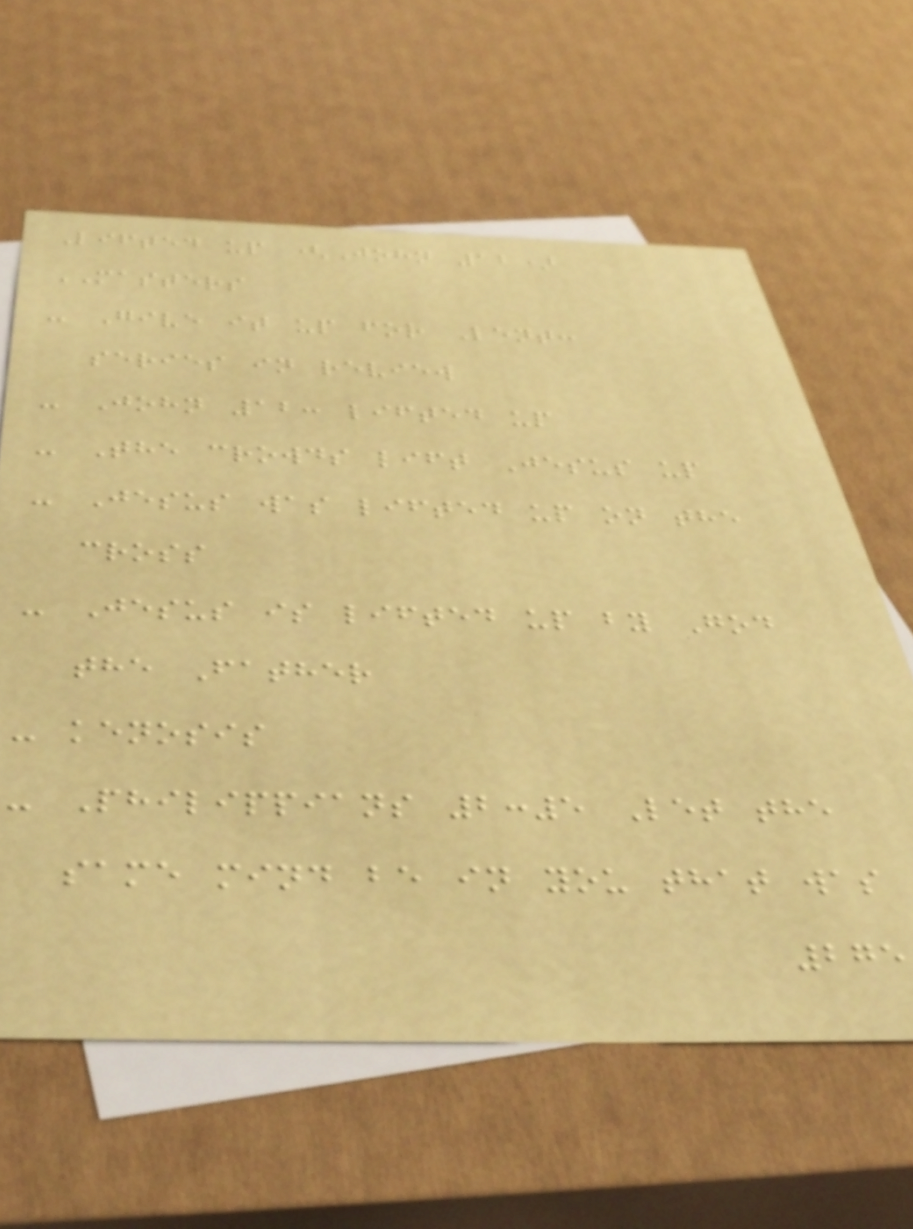Lifted up (John 12)
MASTERS
- Give it up for Lent:
series in review
- John 12: lifted up
- The crowds lift Jesus up
- Jesus was lifted up on the
cross
- Jesus is lifted up by God
the Father
- kenosis
- Philippians 2:5 Let the
same mind be in you that was
275
